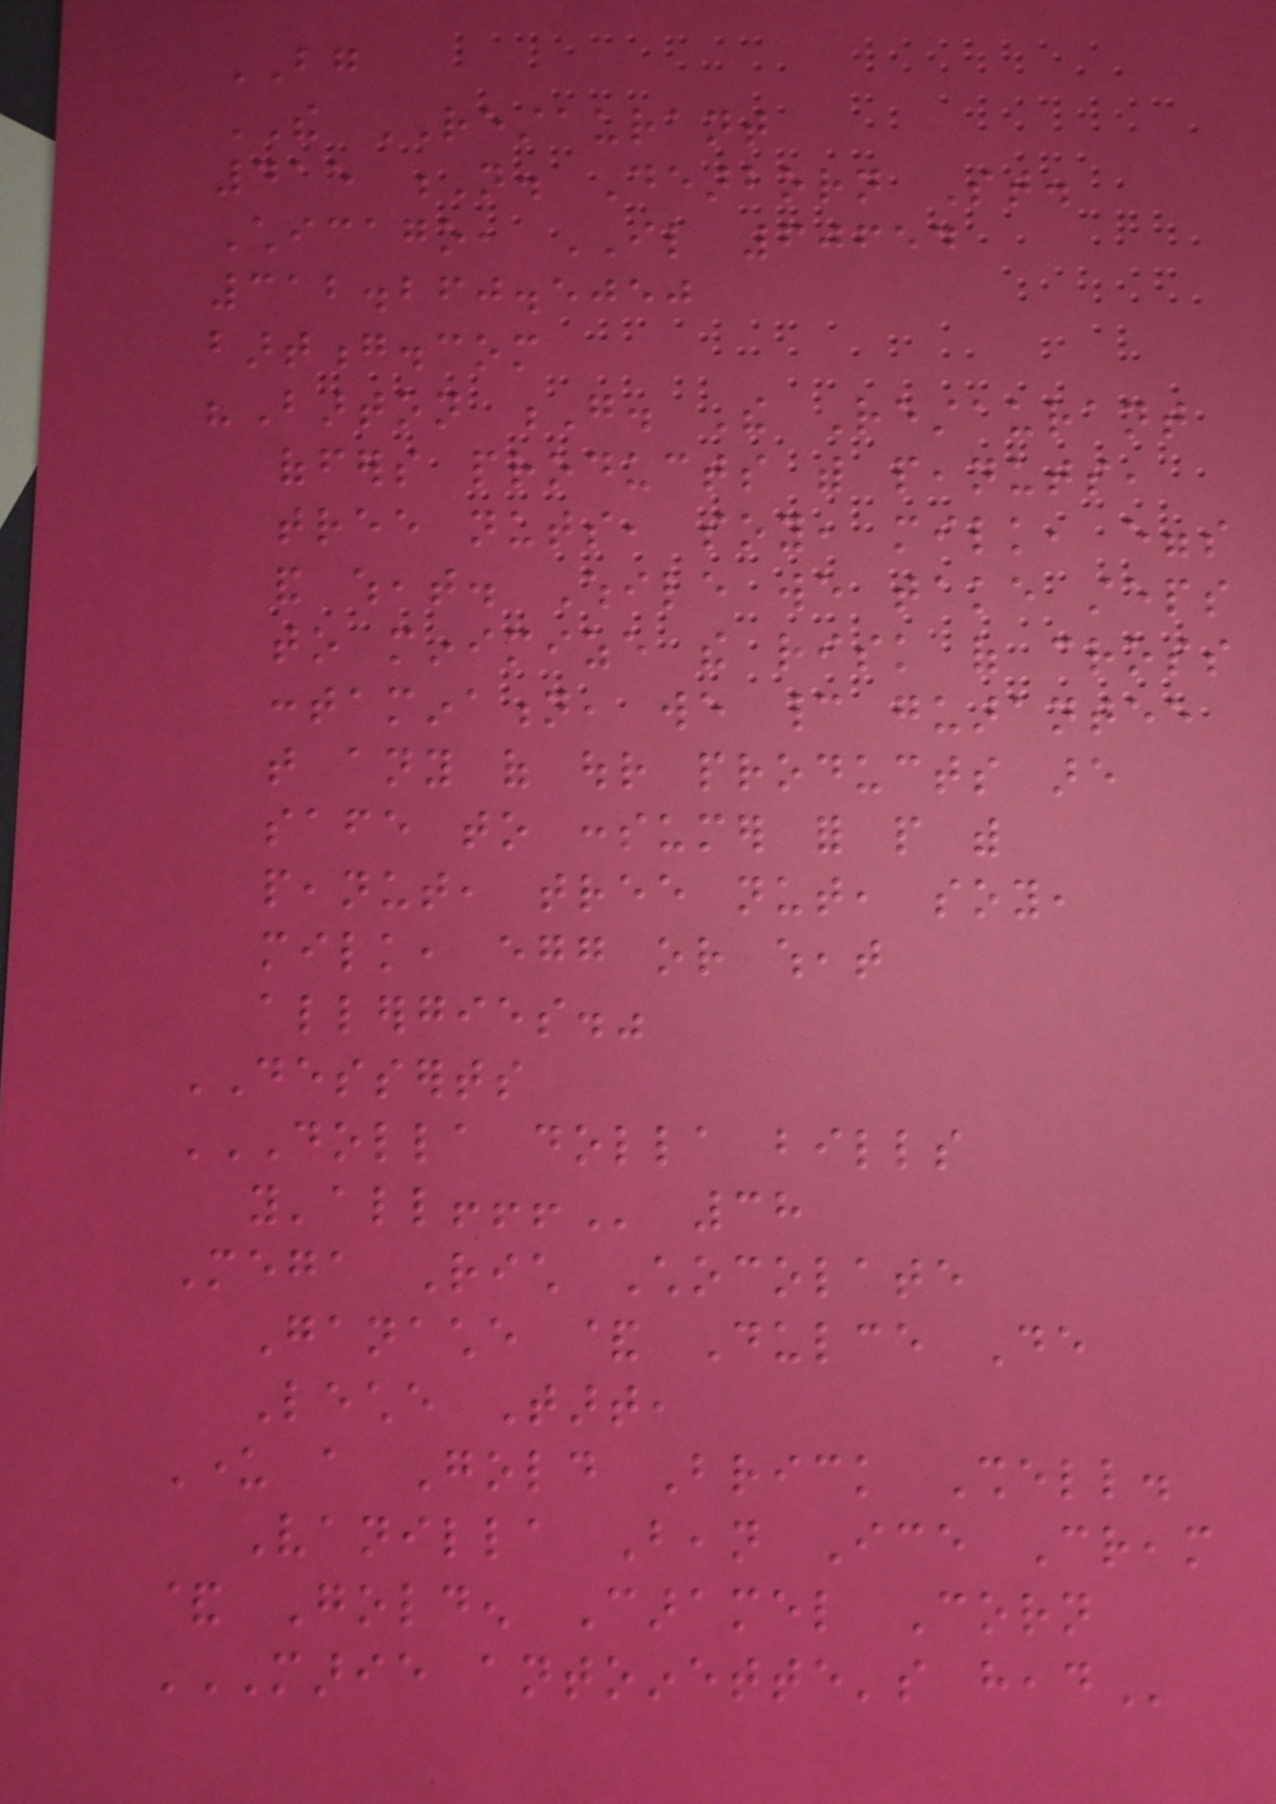BG
THE RESTAURANT
415 N. Dearborn St.
Chicago, IL 60654
312.260.5050
bartong.com
"Barton G. The Restaurant
offers products with peanuts,
tree nuts, soy, milk, eggs
and wheat. While we take steps
to minimize the risk of cross
contamination, we cannot guarantee
that any of our products are
safe to consumer for people with
peanut, tree nut, soy,
milk, egg or wheat
allergies."
DESSERTS
DOLLA DOLLA BILLS
Y'ALL!!! 38
Mega Rich Chocolate
Ganache & Dulce De
Leche Tart,
Under a Gold Brick Shell.
Vanilla Bean Ice Cream
& Golden Caramel Corn
MARIE ANTOINETTE'S HEAD
